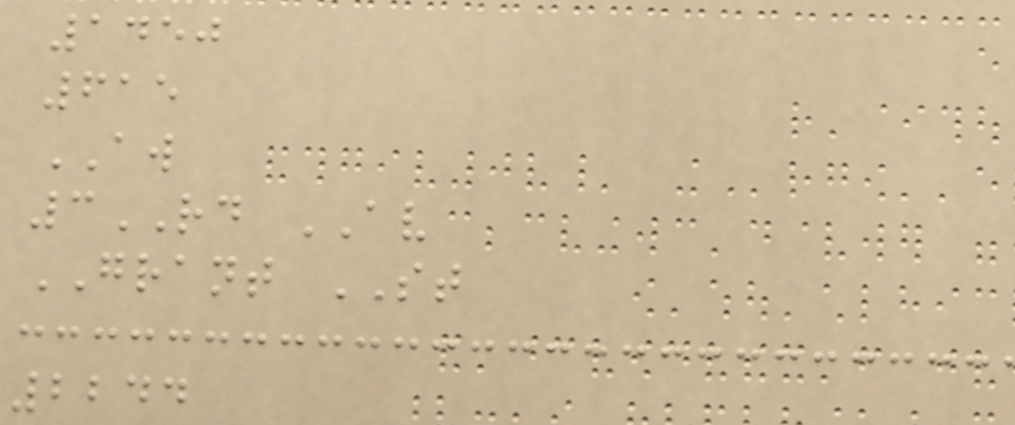1450
615
AW
3RD AV
GRANT ST
2244
